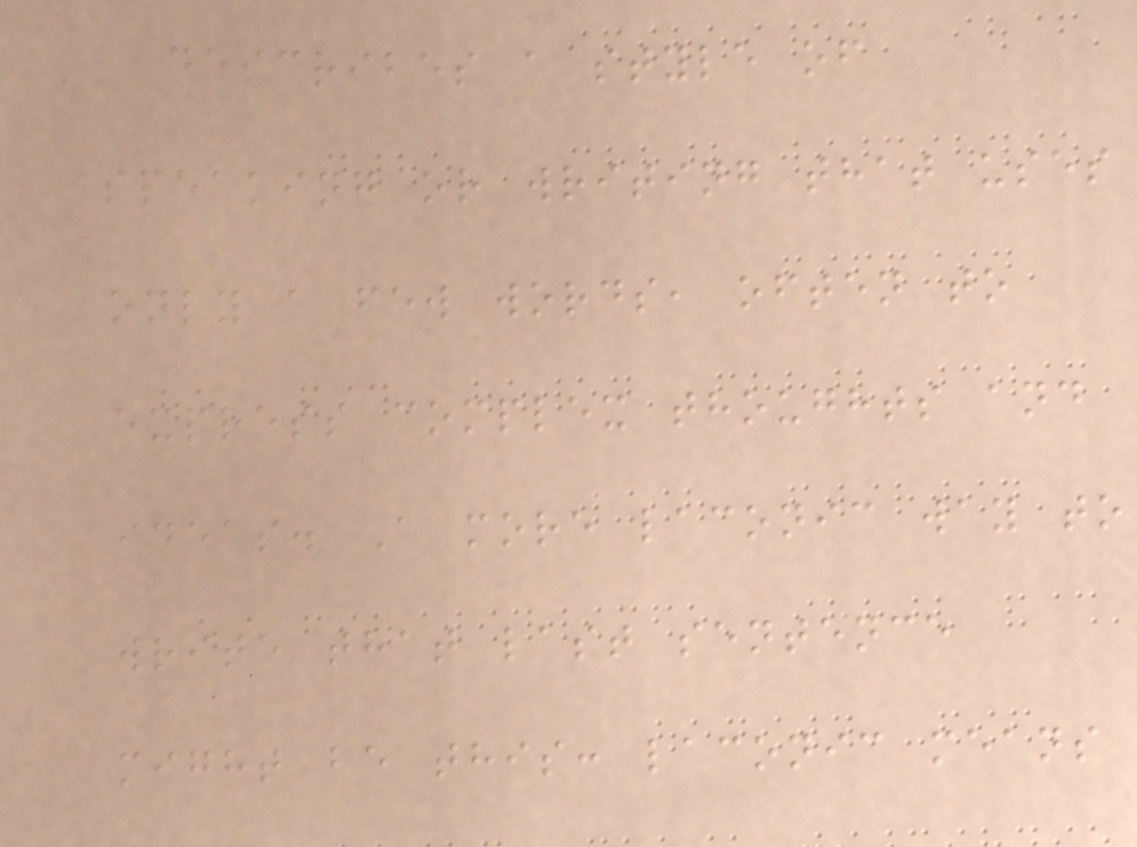describes a style of
speaking or writing that uses
only a few words, often to
express complex thoughts and
ideas. A more laconic way to
write that last sentence
might be this: laconic means
